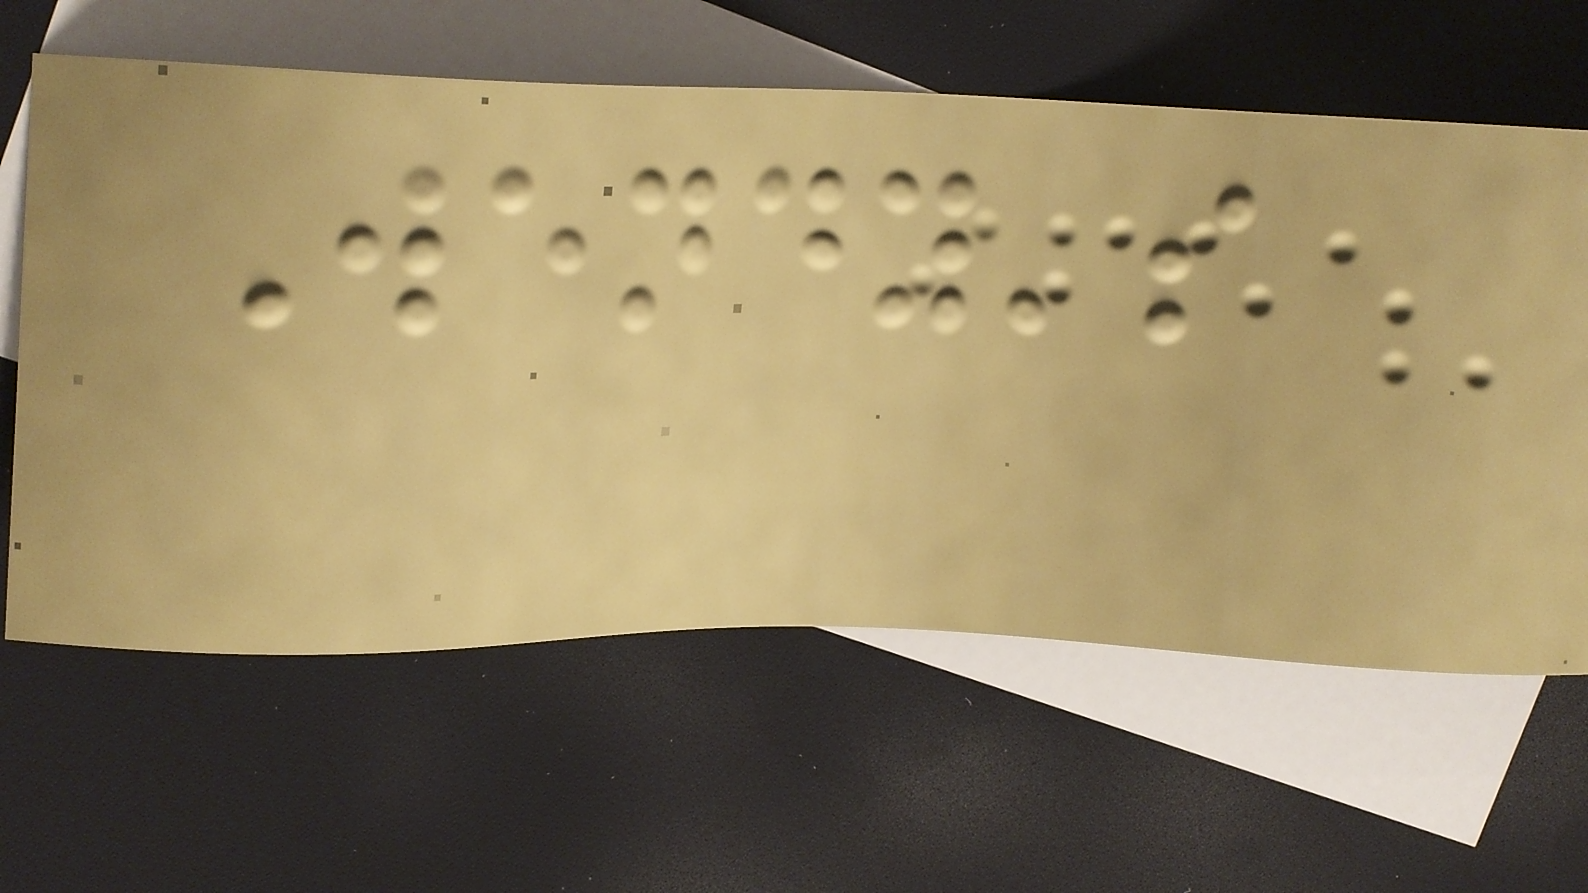Wendy's
